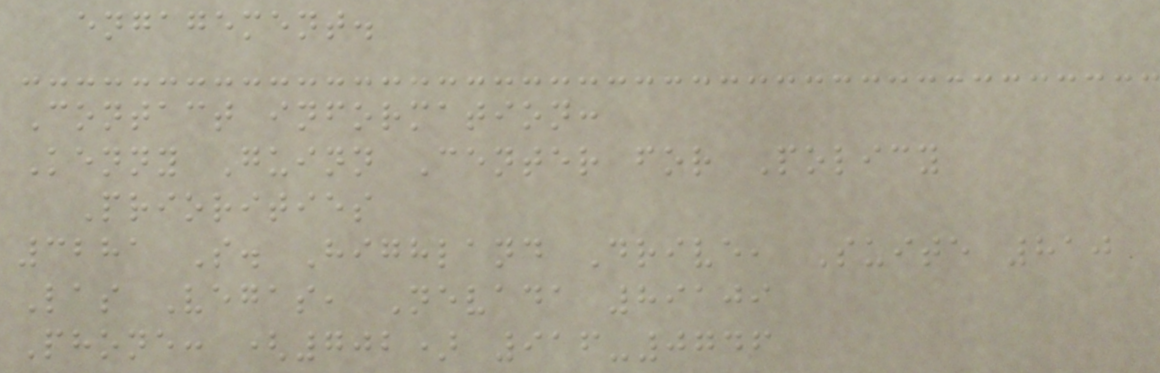engagement.
Contact information:
Kenny Guinn Center for Policy
Priorities
3281 S. Highland Drive, Suite 810
Las Vegas, Nevada 89109
Phone: (702) 916-0746
